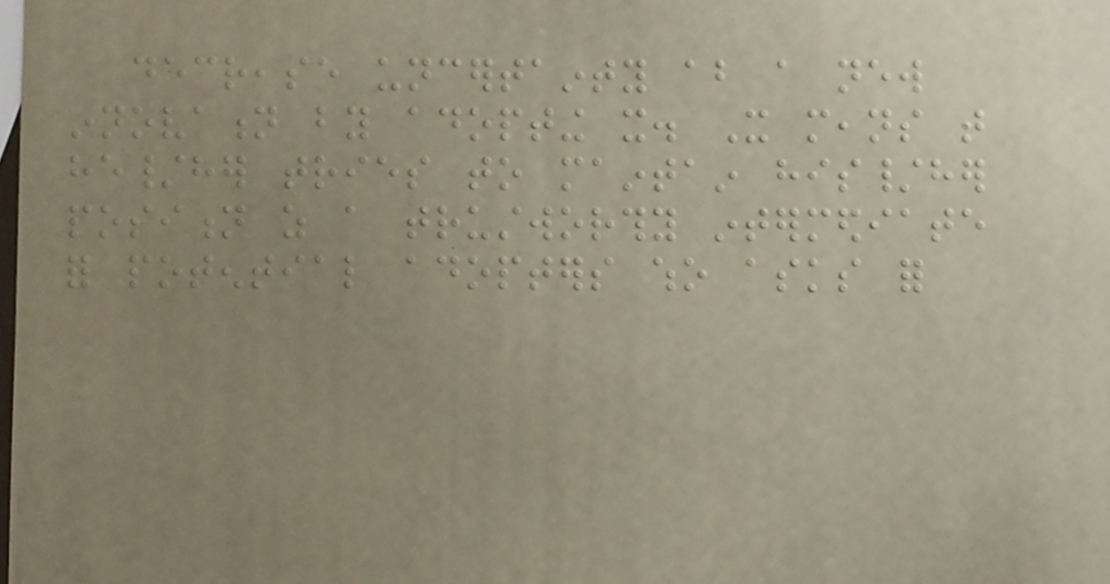decrease uncertainty about a new
innovation by adopting it. It means that
he/her tries to maintain his/her
position as a trustworthy intermediate
for potential adopters who asks for
